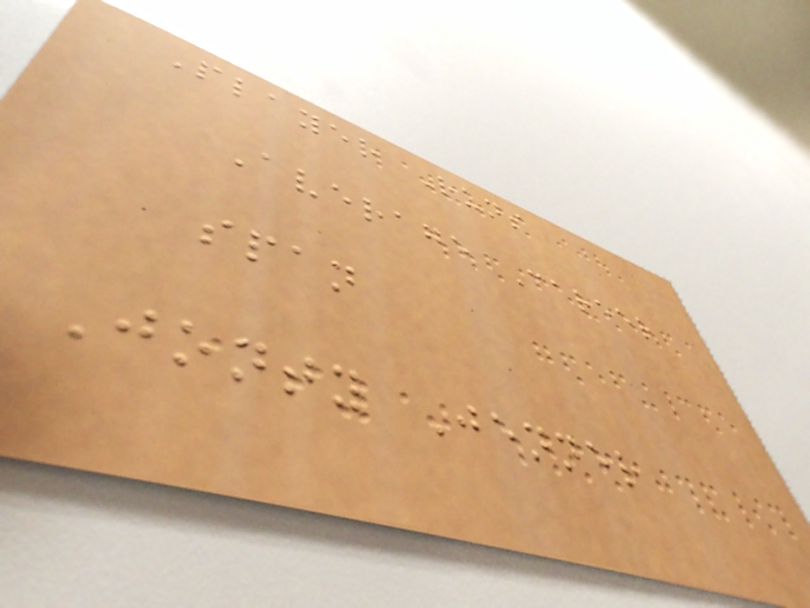Player Runs
Average Career
span
Jonty Jenner
